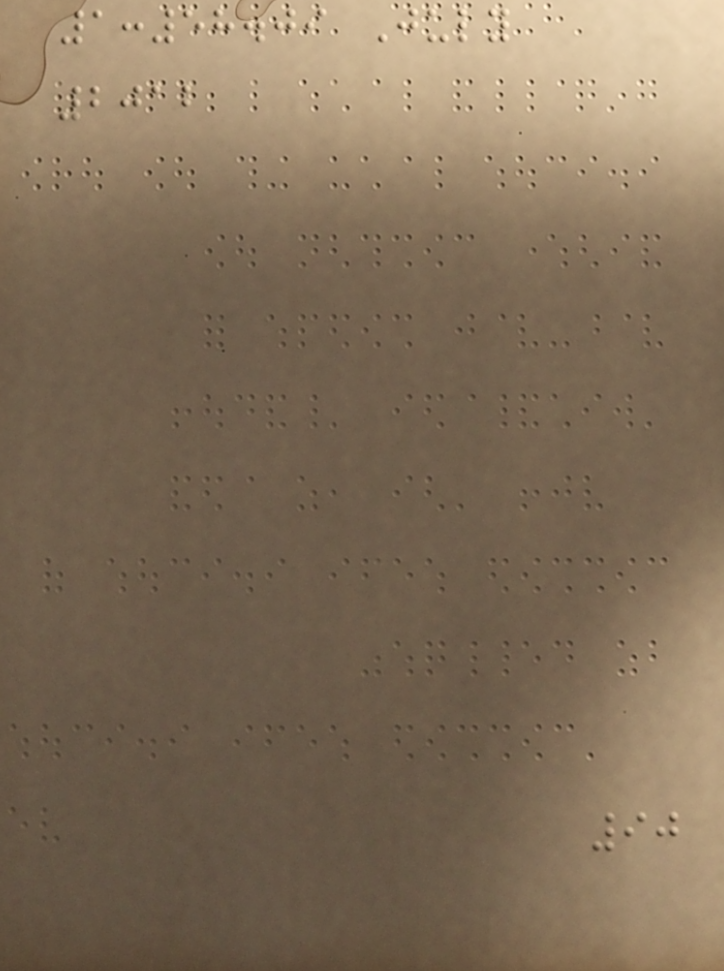1:58.09 July
2012
90
